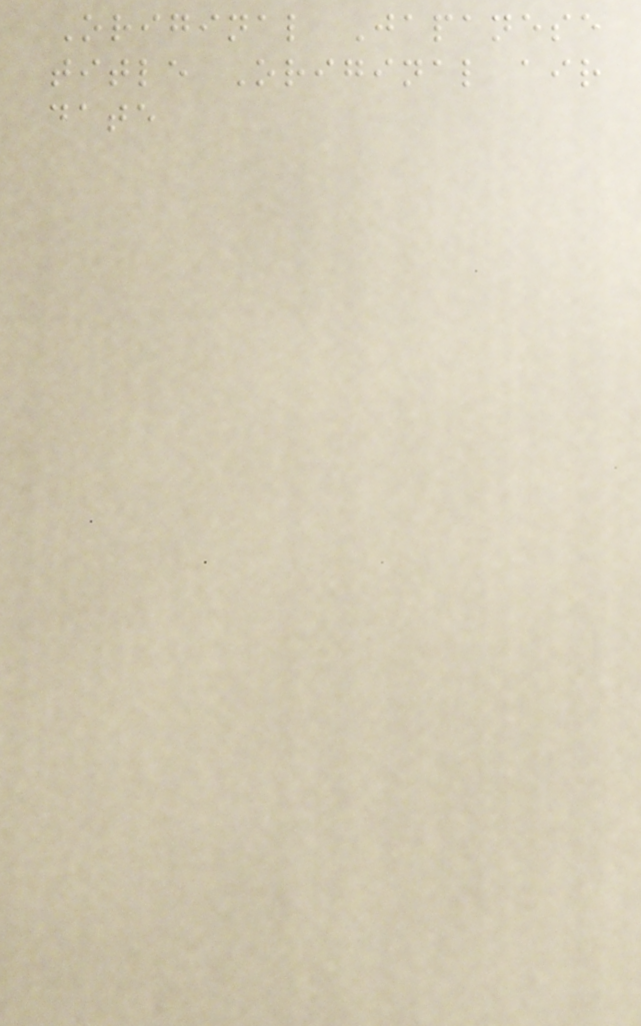Original Japanese
title Original air
date
